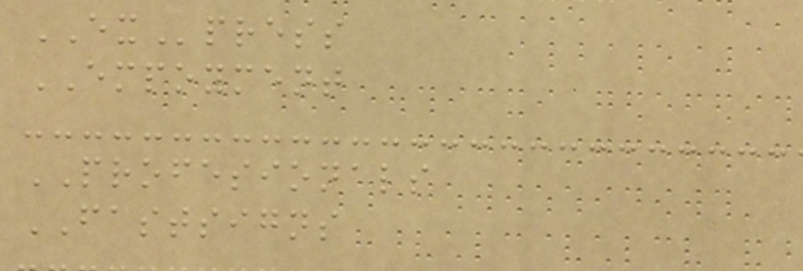EXpress
EMPOYMENT
PROFESIONALS
FASTSIGNS
